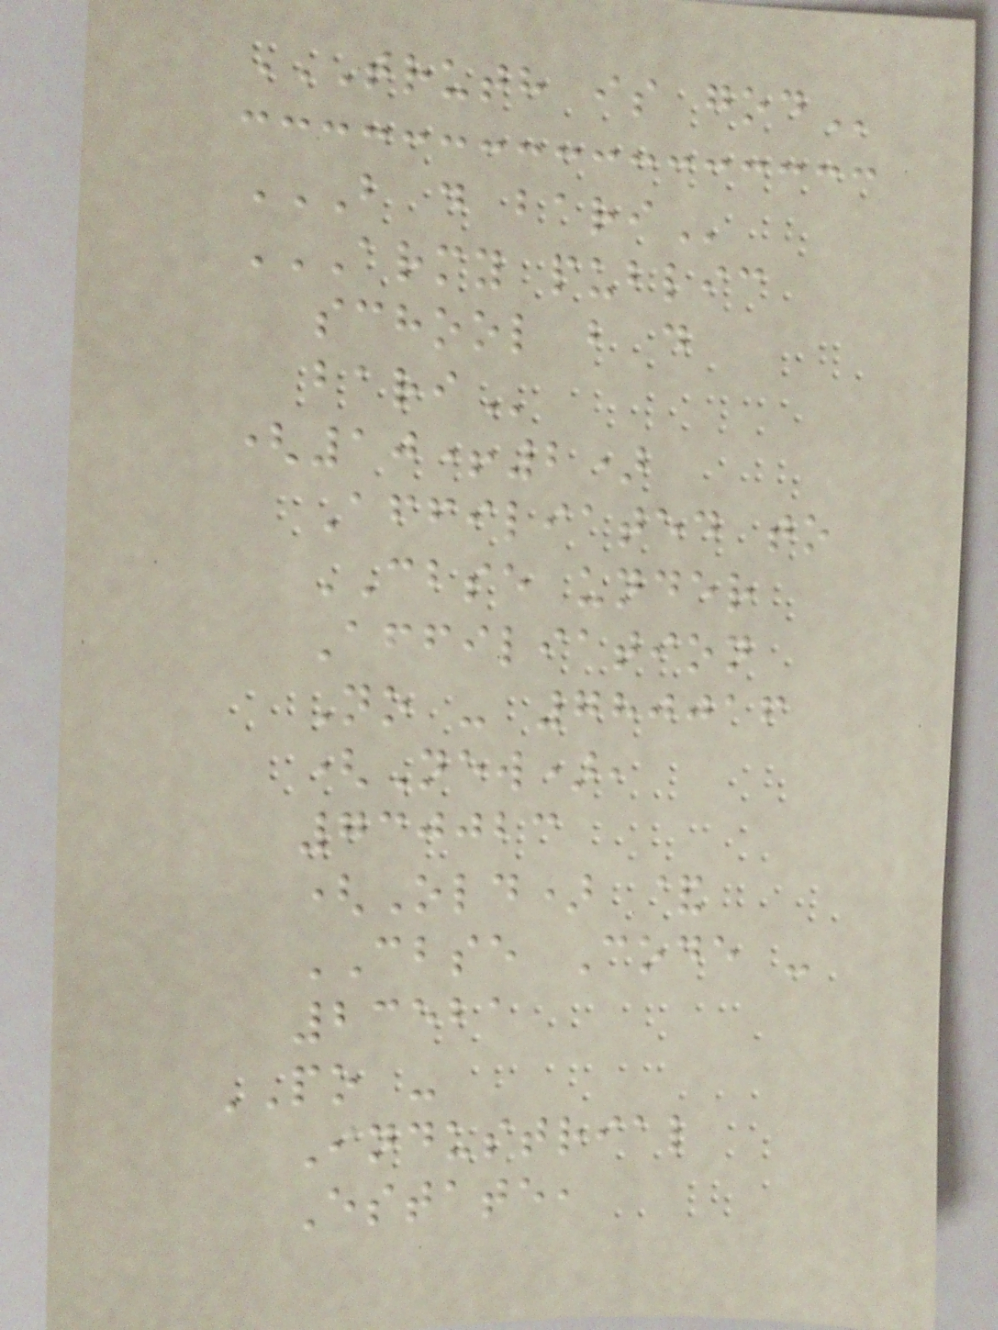TRUTH IS GOD
B D BARI
ARMY PUBLIC
SCHOOL B D
BARI
(10+2)
Affiliated to
CBSE under
Affiliation
No - 780016
(New),
730023
(Old) &
CBSE Code -
23521
PO -
Industrial
Estate,
